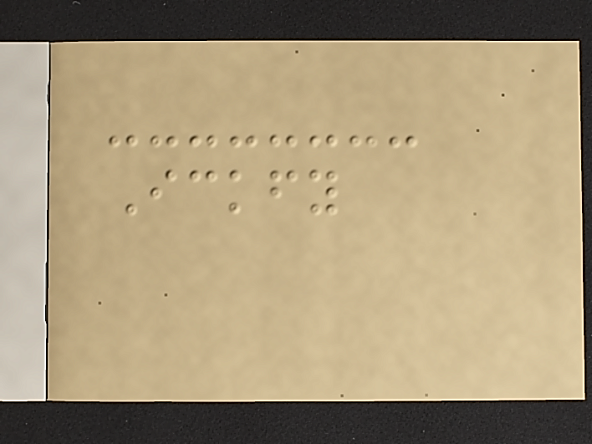Ickfy
